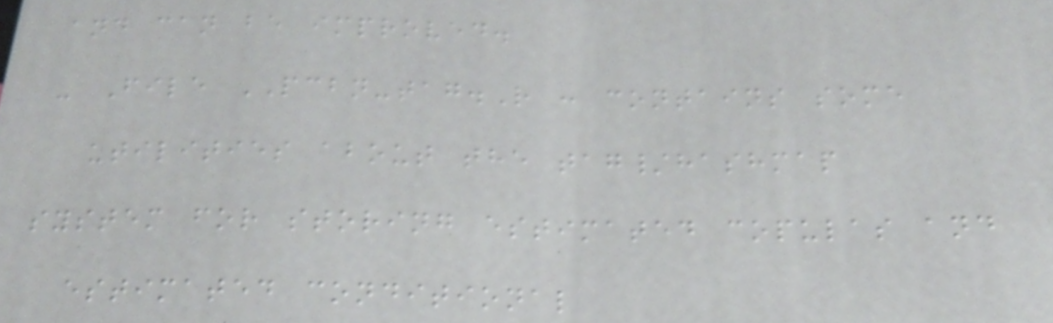and can be improved.
- File PCBN-tag.R : contains some
utilities about the tag/hashmap
system for storing estimated copulas and
estimated conditional
